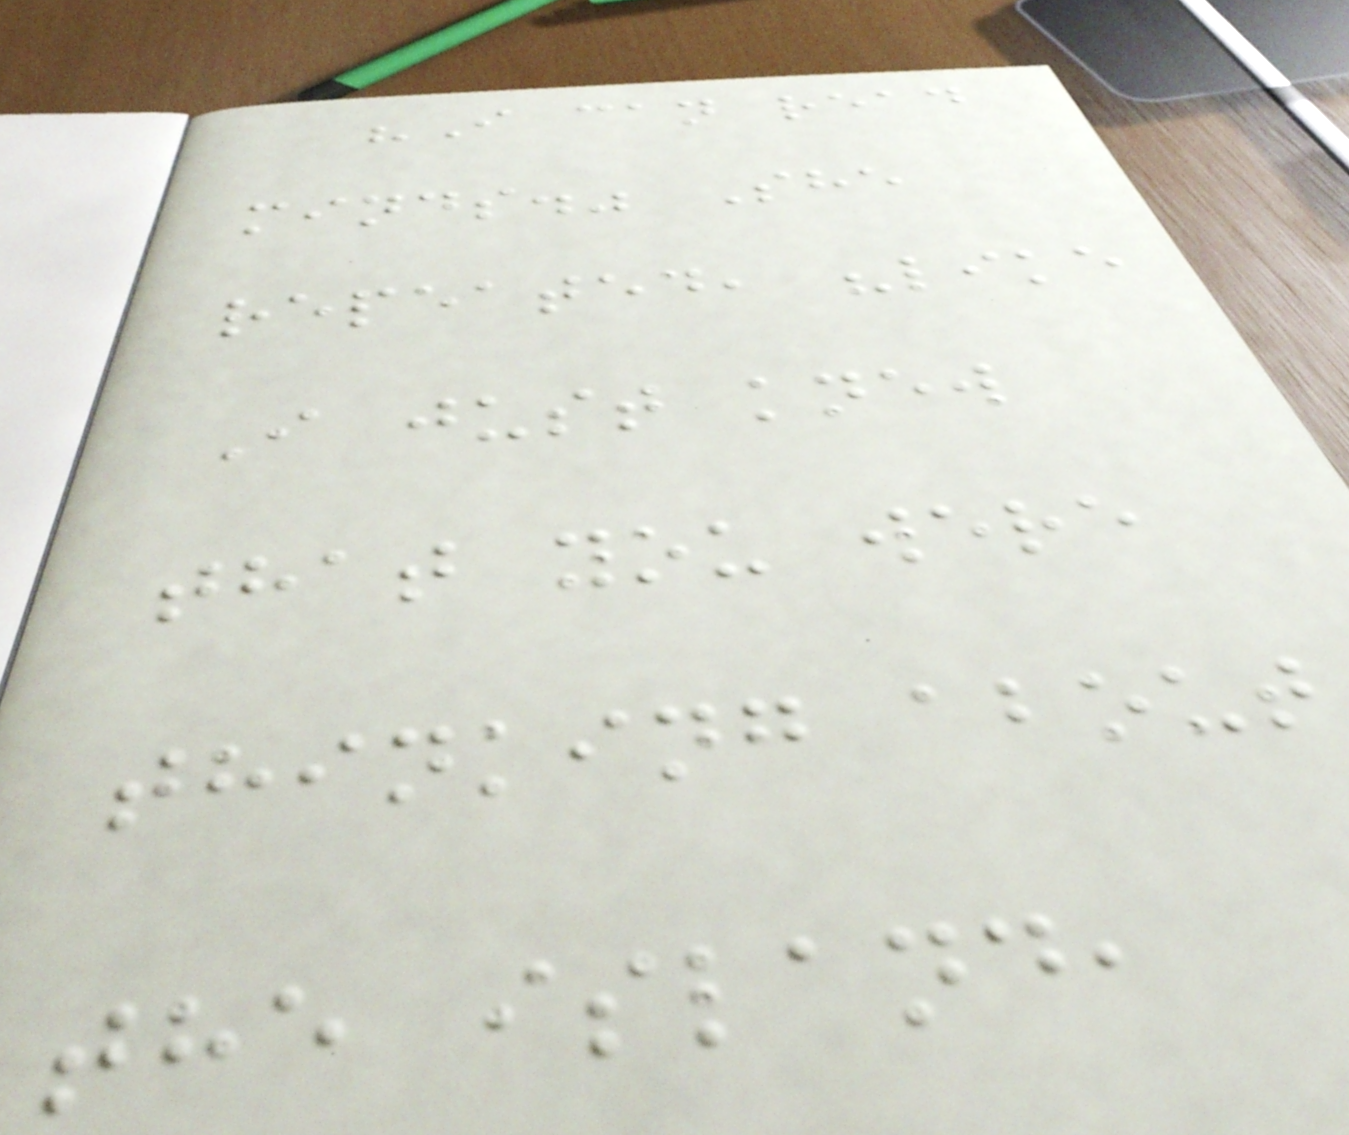"I can read
minds." She
repeated, "like
I just knew
that you were
thinking about
the island,
